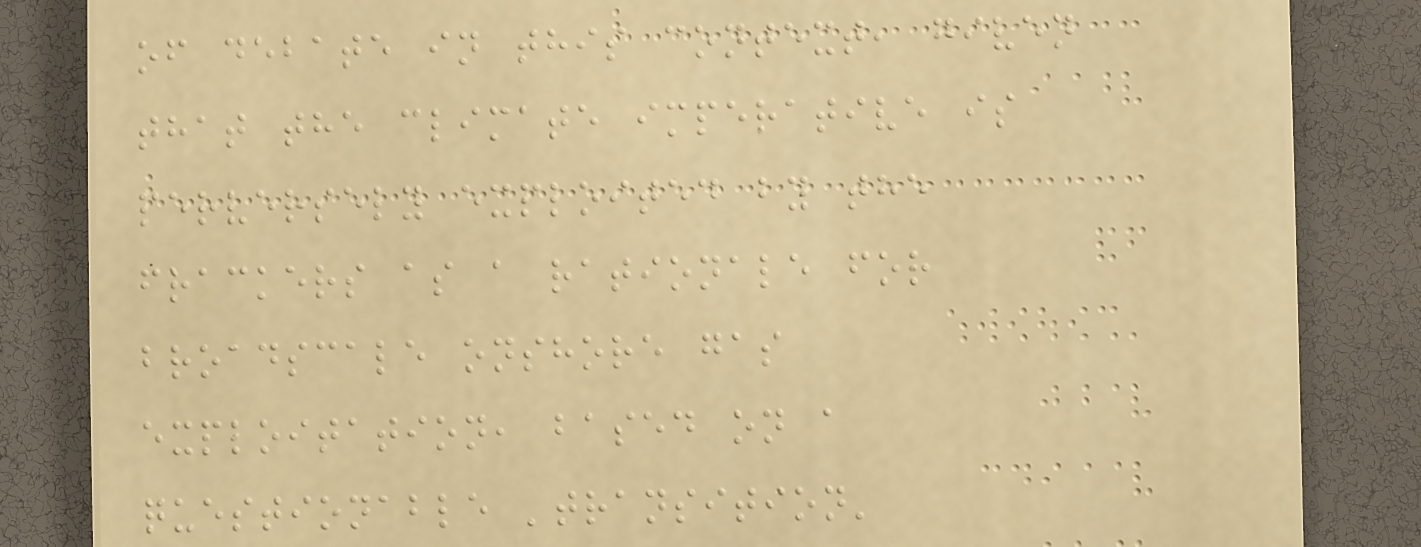of debate in this context, given
that the climate imperative is
perversely exploited by the
frackers as a rationale for
broadscale onshore gas
exploitation, based on a
questionable 'transition'
